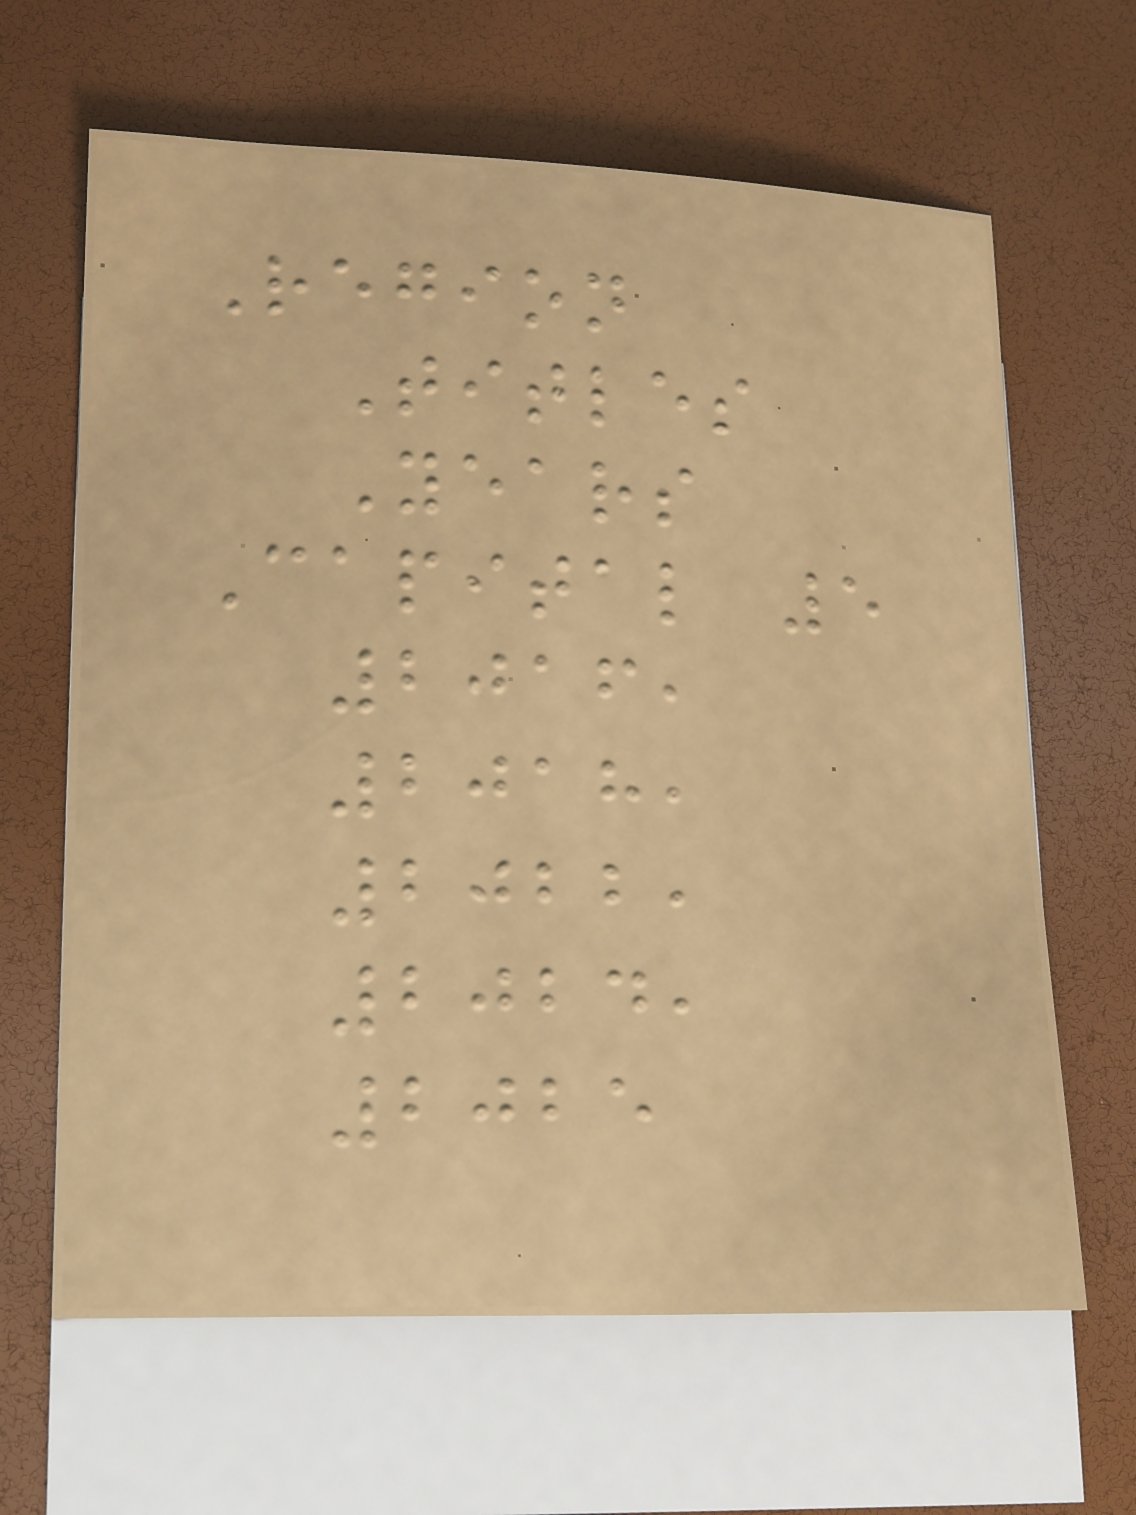Region
Titles
Years
Capital 5
2016,
2018,
2022,
2024,
2025
